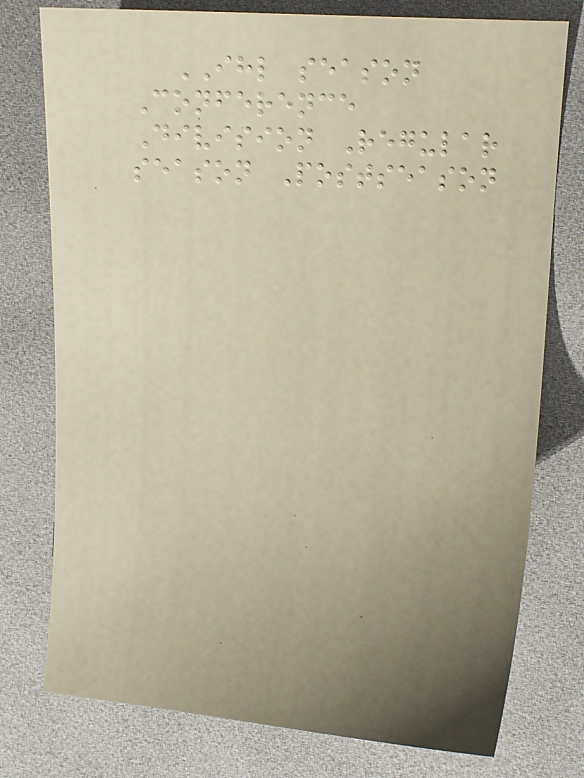IHL season
Conference
Division Regular
season Postseason
